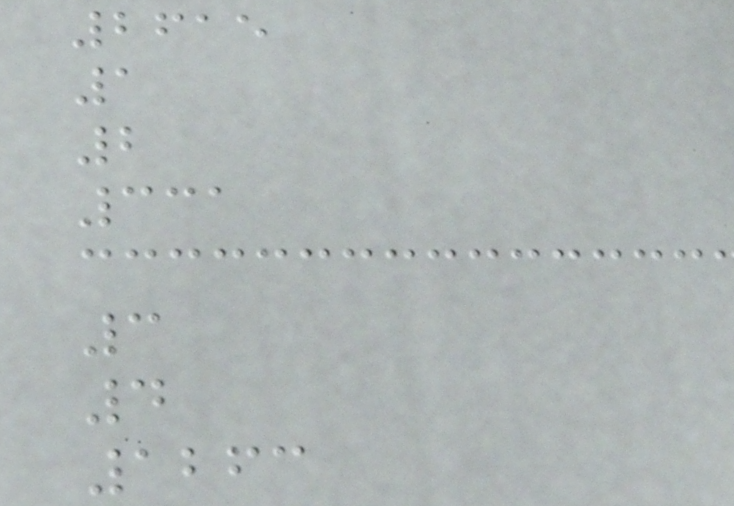2615
1
2
331
3
4
1263
